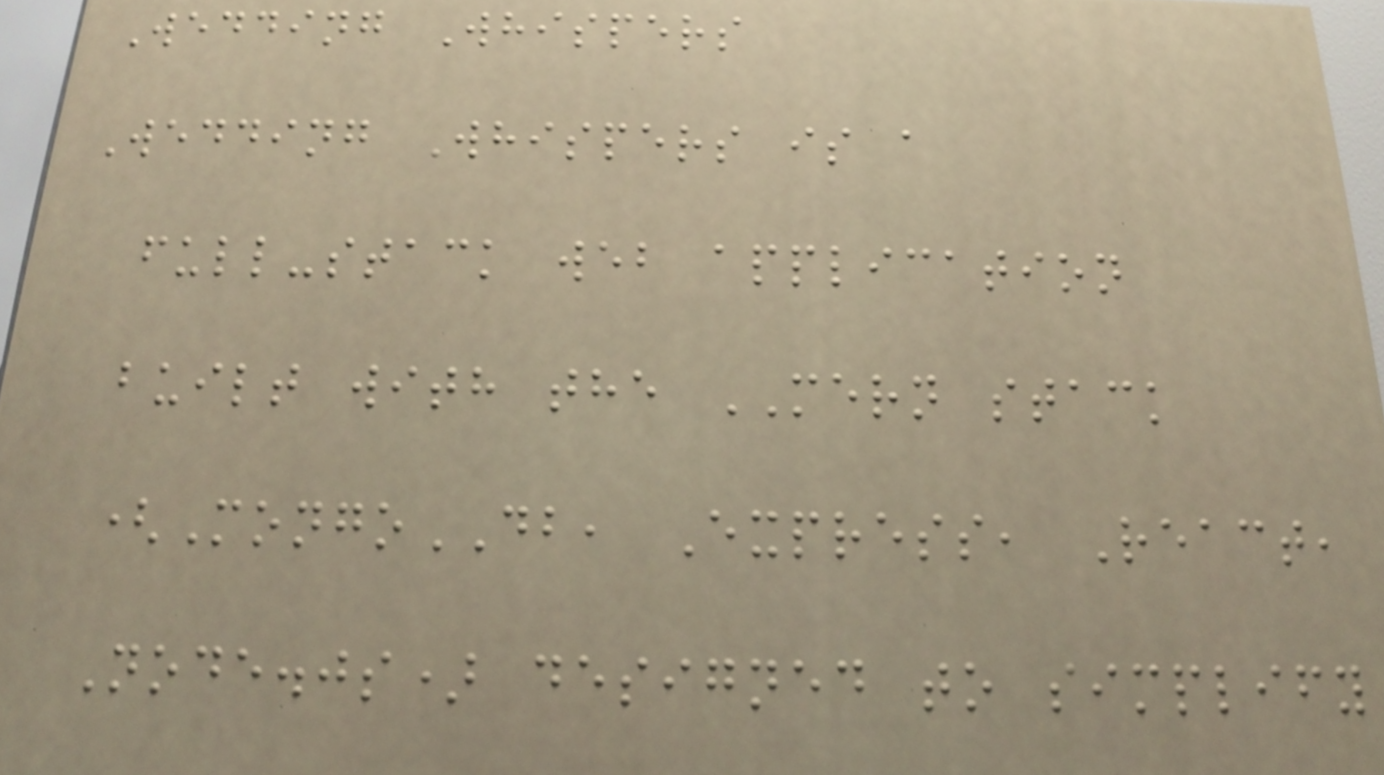Wedding Whispers
Wedding Whispers is a
full-stack web application
built with the MERN stack
(MongoDB, Express, React,
Node.js) designed to simplify
